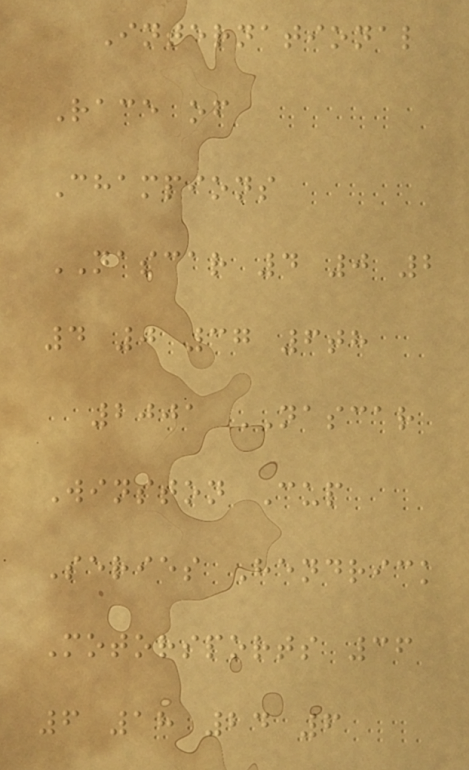International
Race of
Champions
NASCAR 4 0 2
4 0 37 6th
2001 NASCAR
Winston Cup
Series Hendrick
Motorsports 36
6 18 24 6
